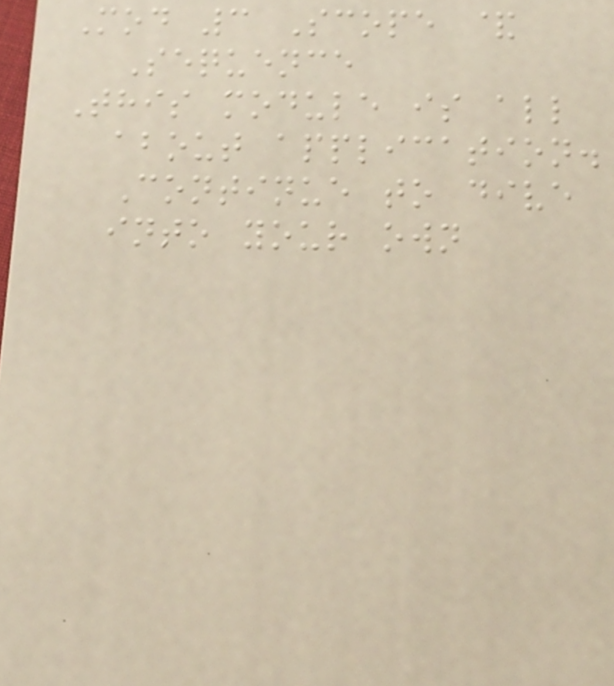Mod 3 Scope &
Sequence
This module is all
about application.
Continue to dive
into your own
